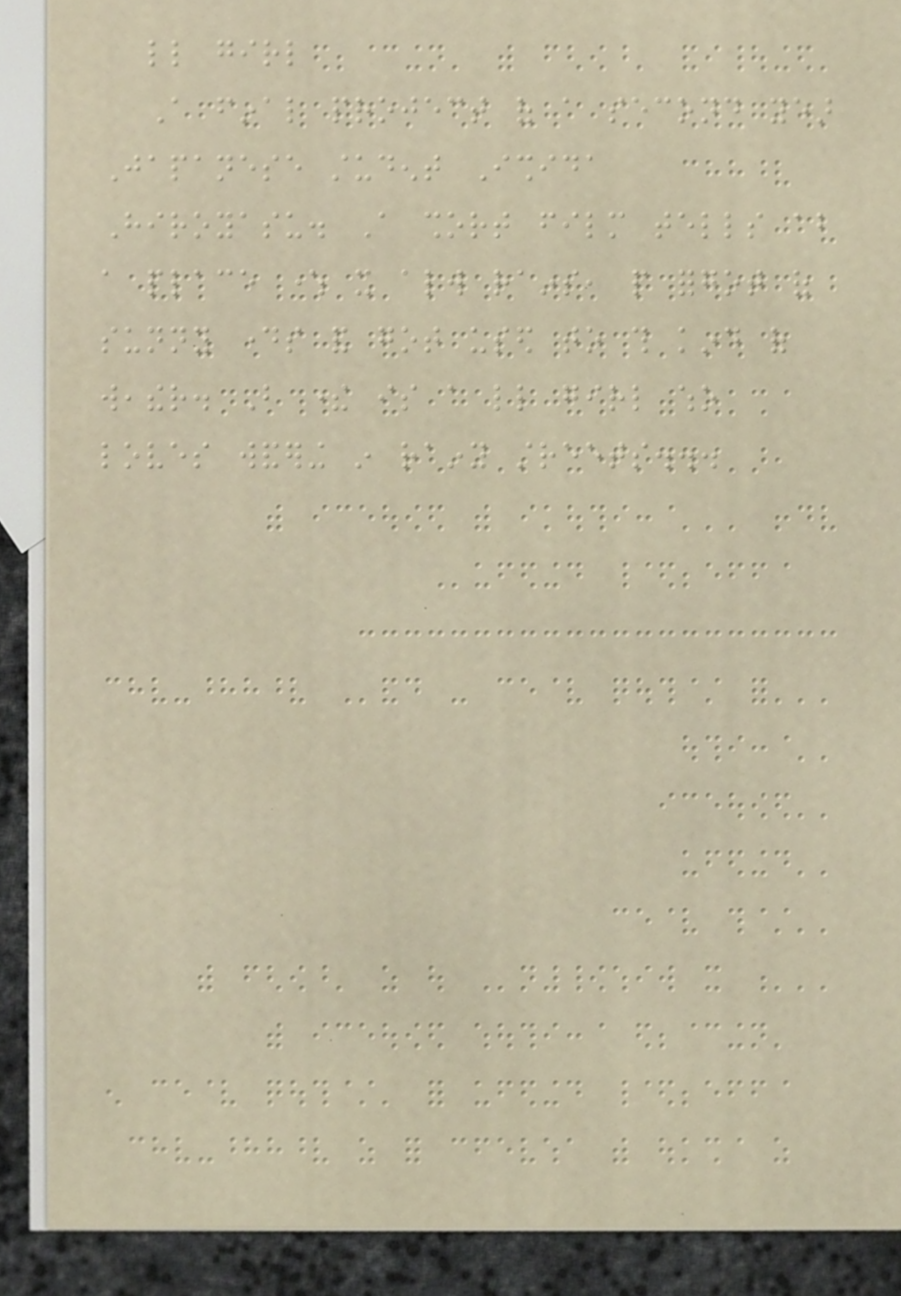little girl
A final project of a second year
Japanese student Ishida
Hiroyasu. A short film tells about
a place where it always rains, people forgot of
sunny days and got used to this kind of
weather. But there is a little girl who
loves wandering in rainy streets...
